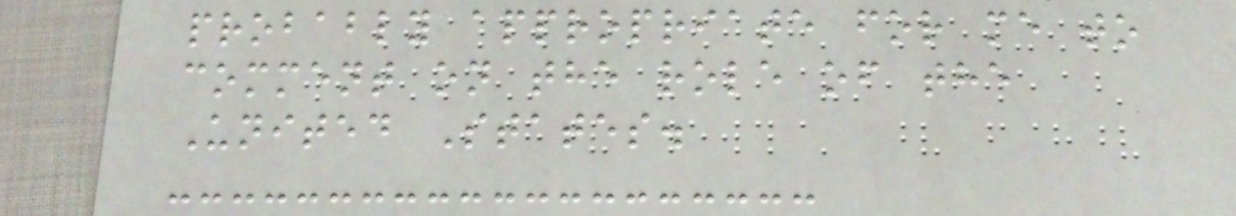probably appropriate for me to
comment on the role of the
United States.
